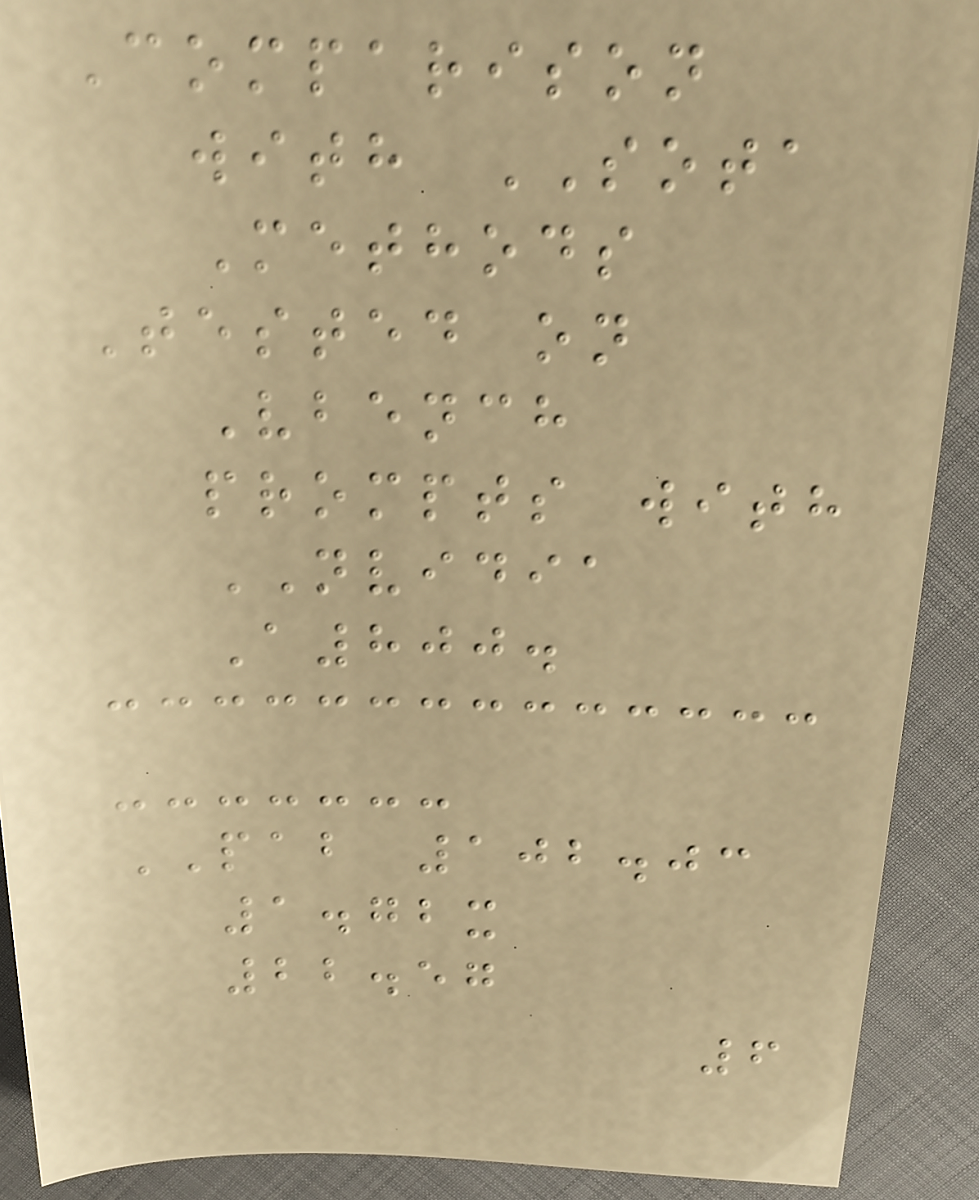Comparison
with SOTA
Methods
Tested on
Vbench
prompts with
NVIDIA
A800.
PAB 102.03
1.72x
22.57
6
